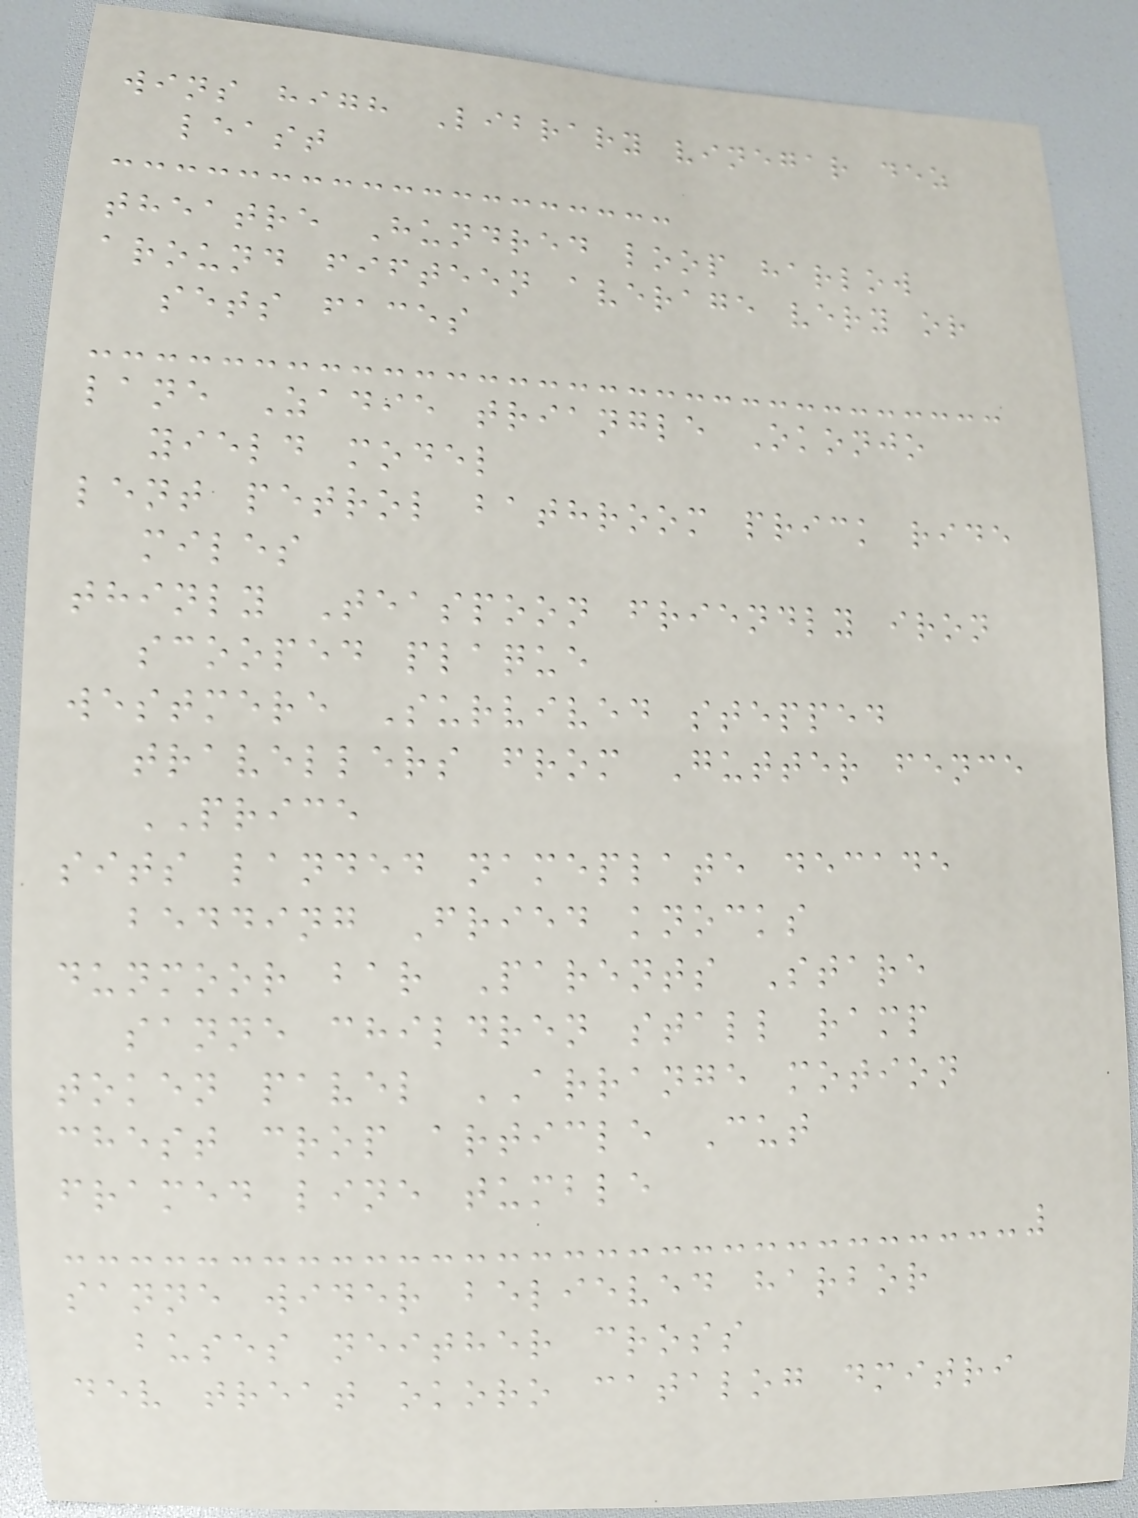wins high Library vinegar dez
least
theatre Hundred loop harlow
around fifteen average very or
sets faces
lane Zadie triangle Okonjo
yield model
lent petrol bathroom prick ride
miles
thinly Teaspoon friendly iron
scooped plaque
westmere Survived stepped
travellers from Gutter fence
PRICE
sits landed nameplate decade
bedding Fried knocks
dunmoor bar Parents Stare
sanne children stall ramp
token pavel ARRANGE motion
chest crop article Cut
framed line tumble
sanne wider believed harbor
buses neither cross
dev treat okoro catalog dmitri
